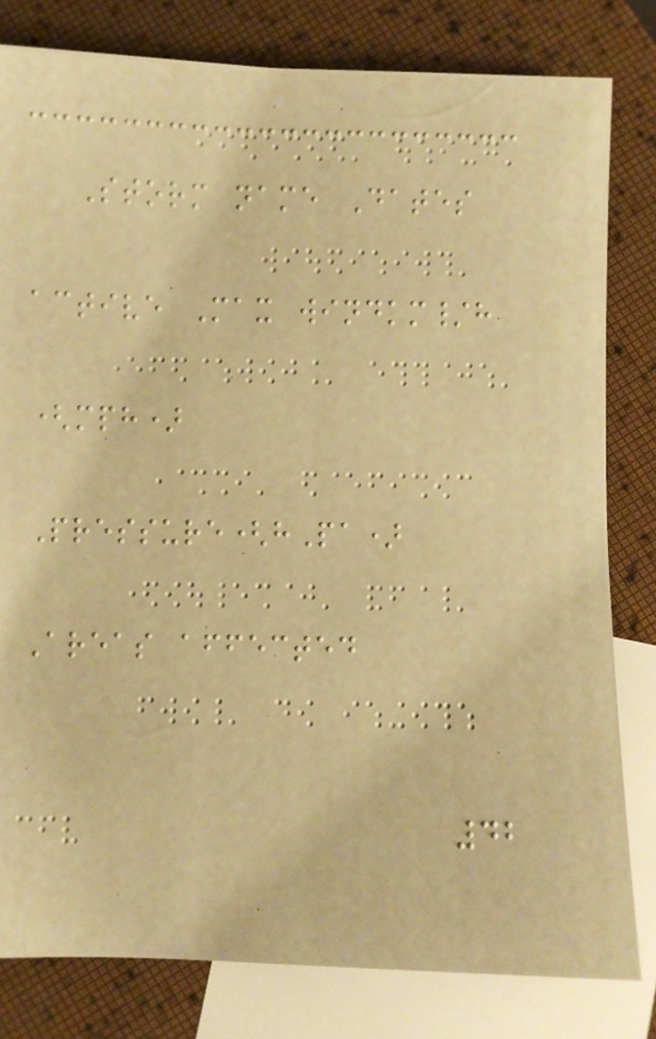Storm name Dates
active Max windkm/h
(mph)
Pressure(hPa)
Areas affected
42
